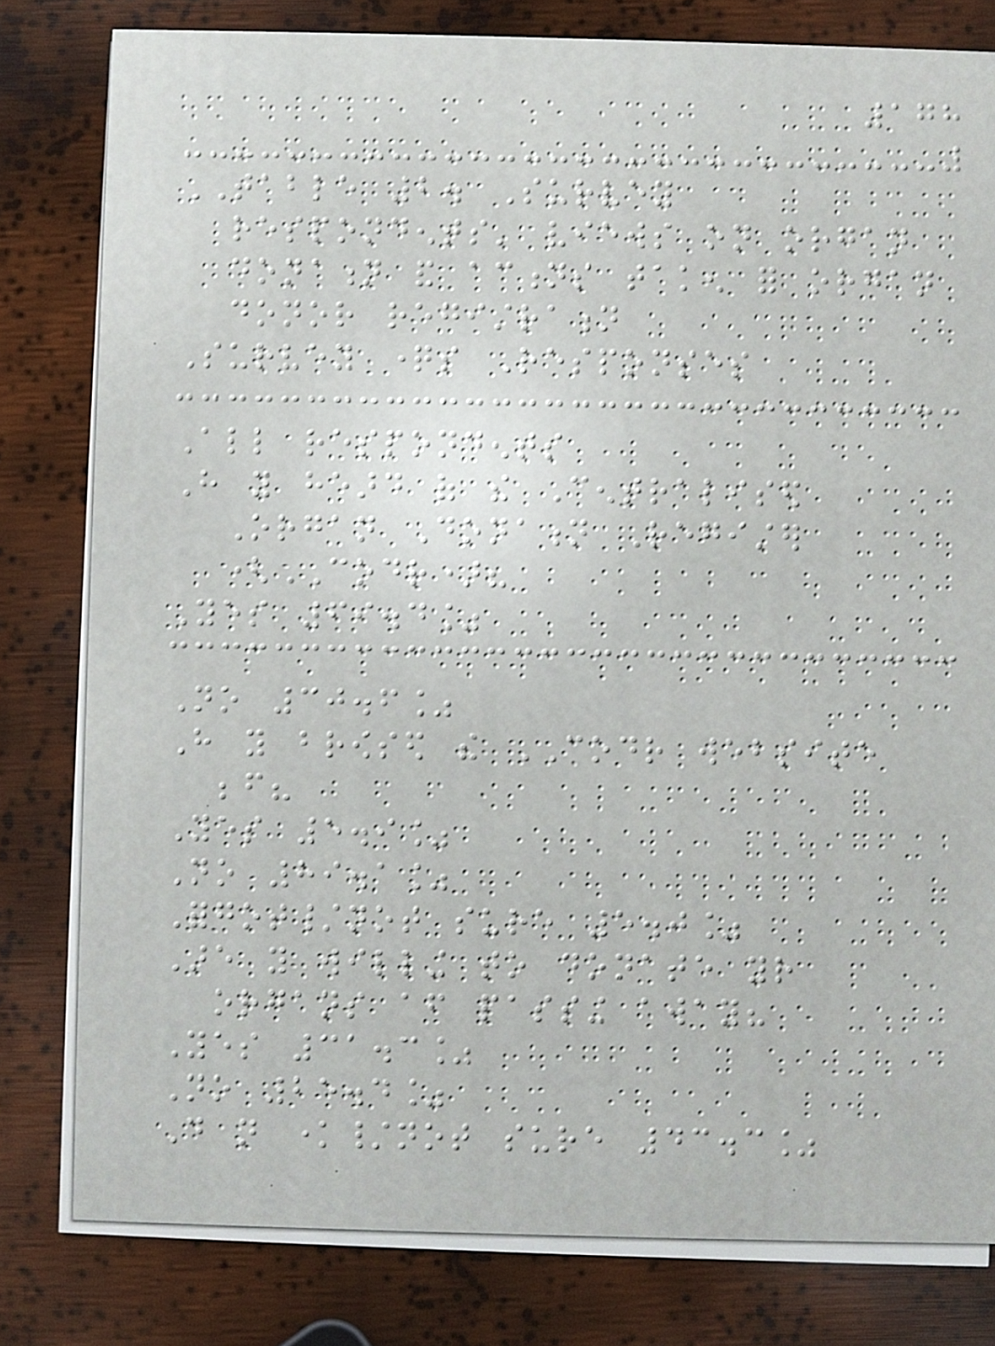178
TABLE 2. Survey
respondents' views on organ
donation and actions taken for organ
donor registration
Survey questions Responses
All respondents
Have you heard of the Centralised
Organ Donation Register
(CODR)?
Yes 69.4%
No 30.6%
Have you browsed the CODR website
before?
Yes 5.9%
No 89.1%
Forgot/not sure 5.0%
Are you willing to donate your
organs after passing away?
Yes 31.3%
No 25.4%
Do not know/not sure 43.3%
